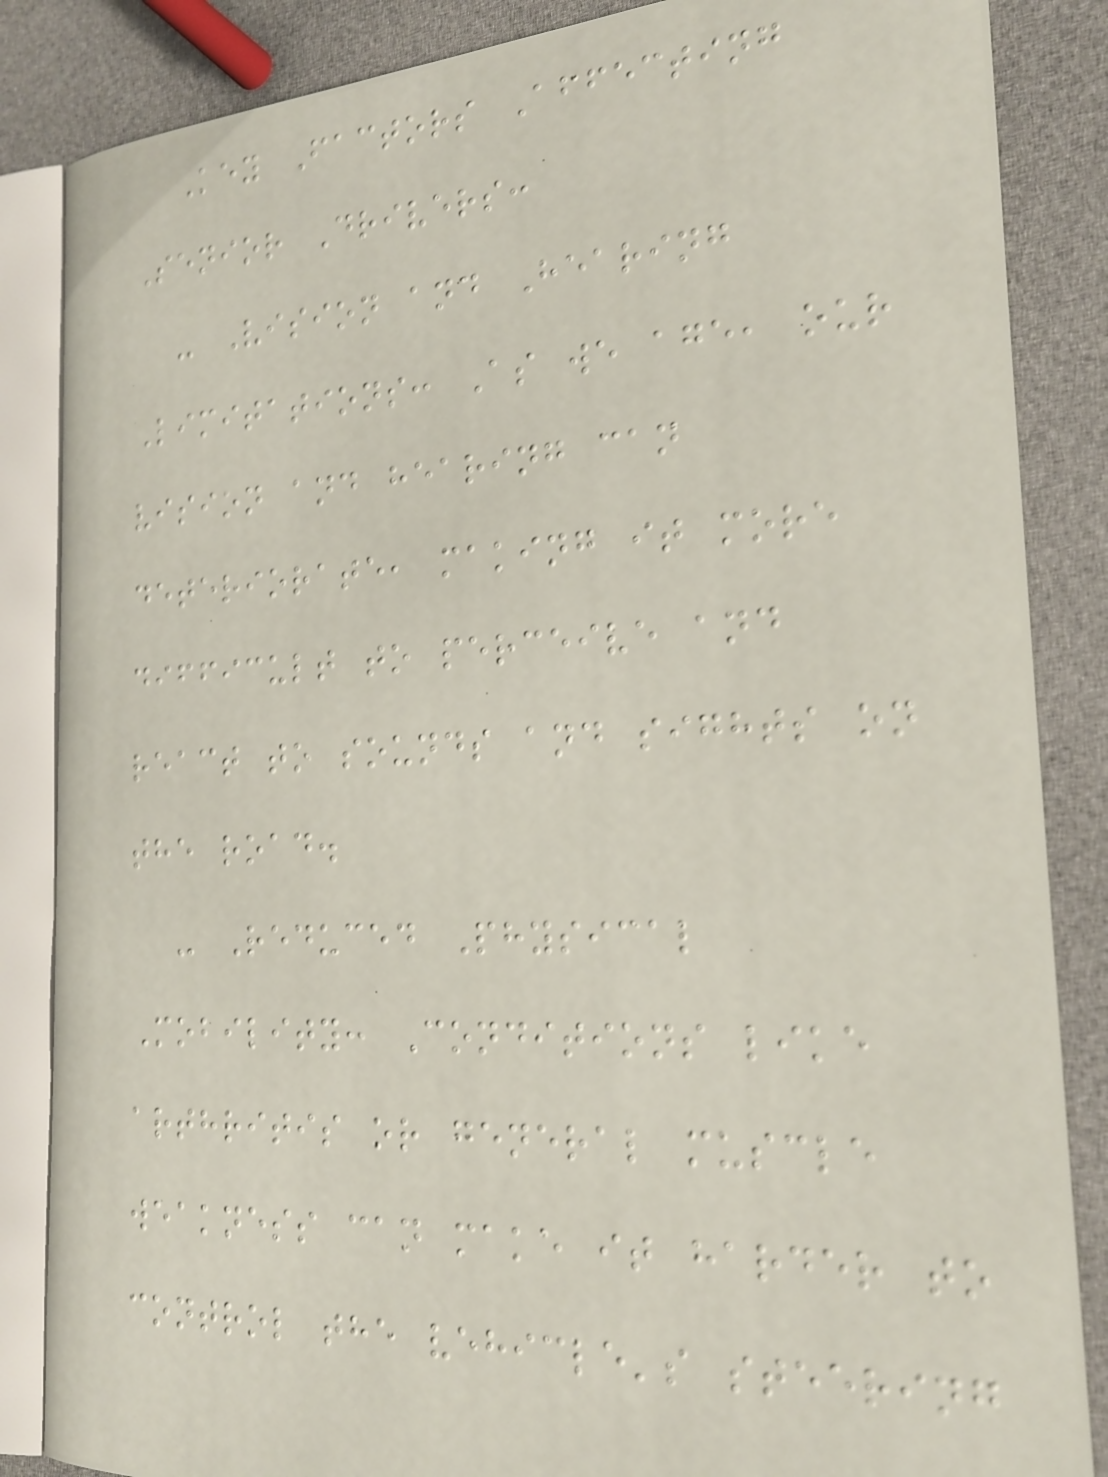Key Factors Affecting
Senior Drivers:
- Vision and Hearing
Limitations: As we age, our
vision and hearing can
deteriorate, making it more
difficult to perceive and
react to sounds and sights on
the road.
- Reduced Physical
Mobility: Conditions like
arthritis or general muscle
weakness can make it harder to
control the vehicle's steering
